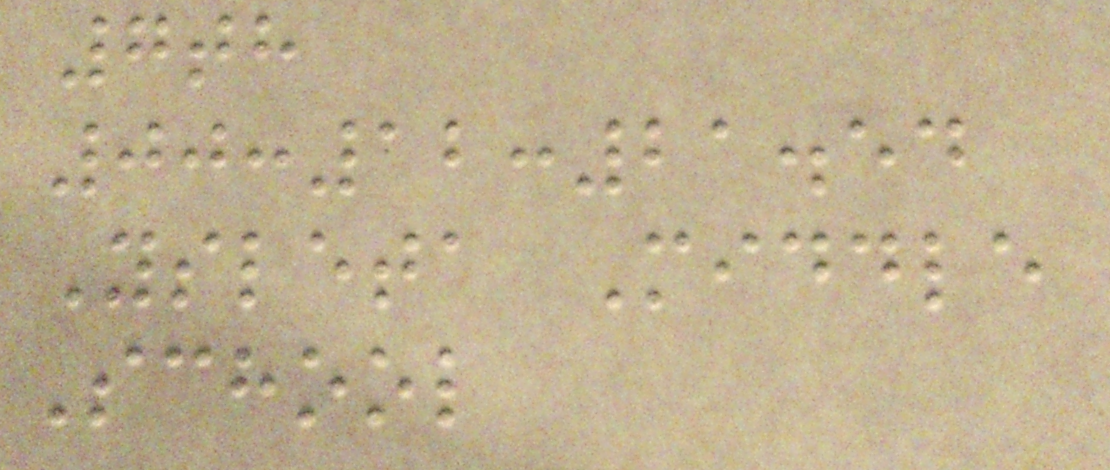7th
00:12:21.54
Ysleta Middle
School
